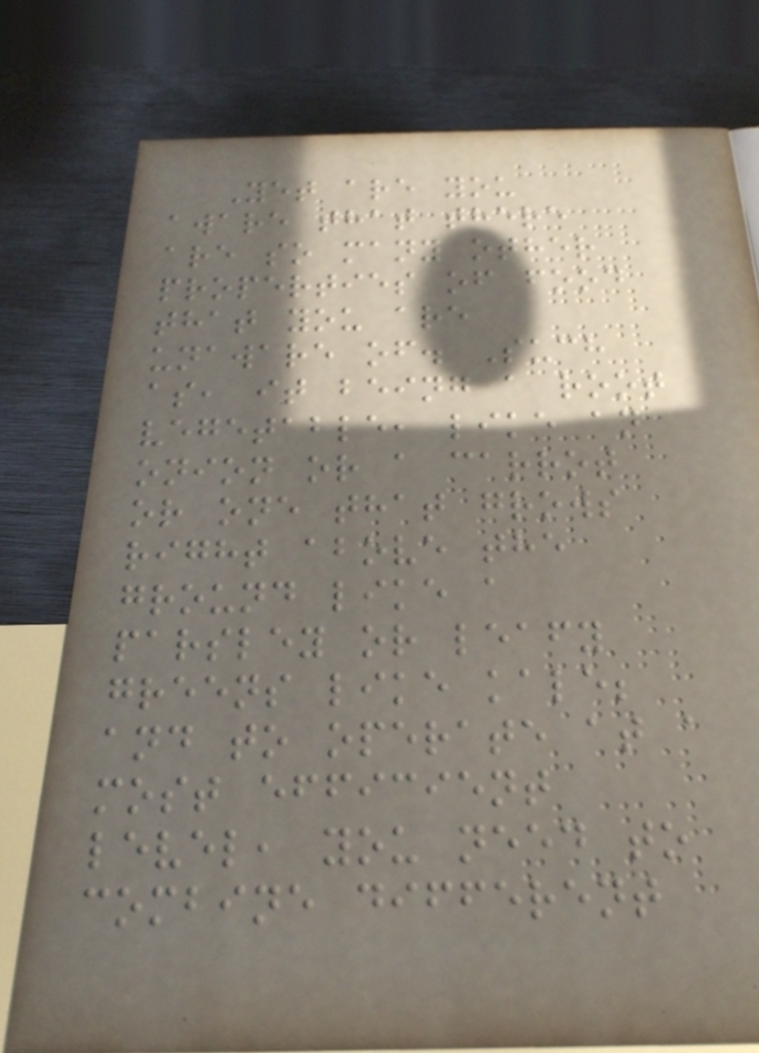Yet are you
aware that there
are so many other
properties of food
that you are
unaware of. Such
as, it being a root
vegetable, like an
onion or a carrot
or one that grows
right above the
ground like a
parsley or leafy
greens like kale;
and to operate at a
most efficient
level, you need to
combine different
